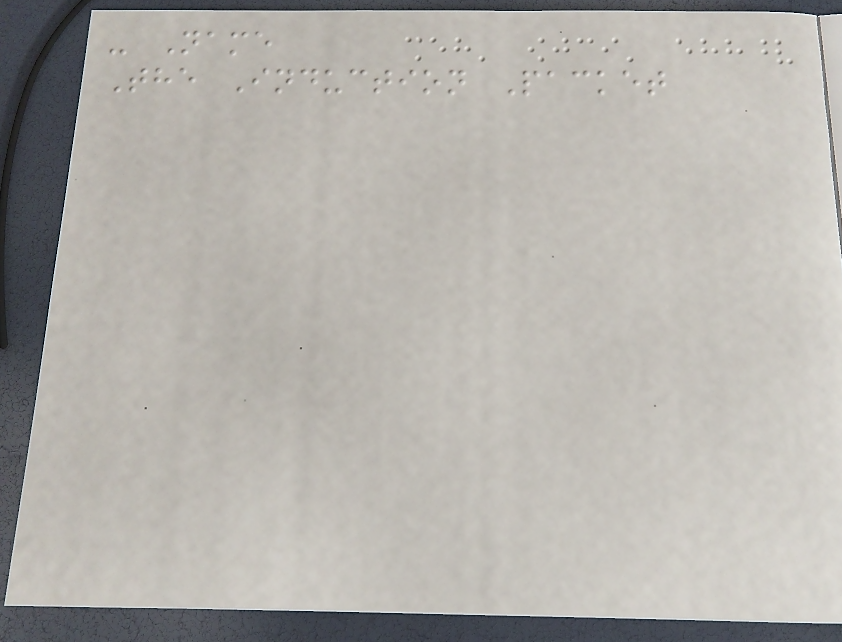- Name
The Induction Packet
